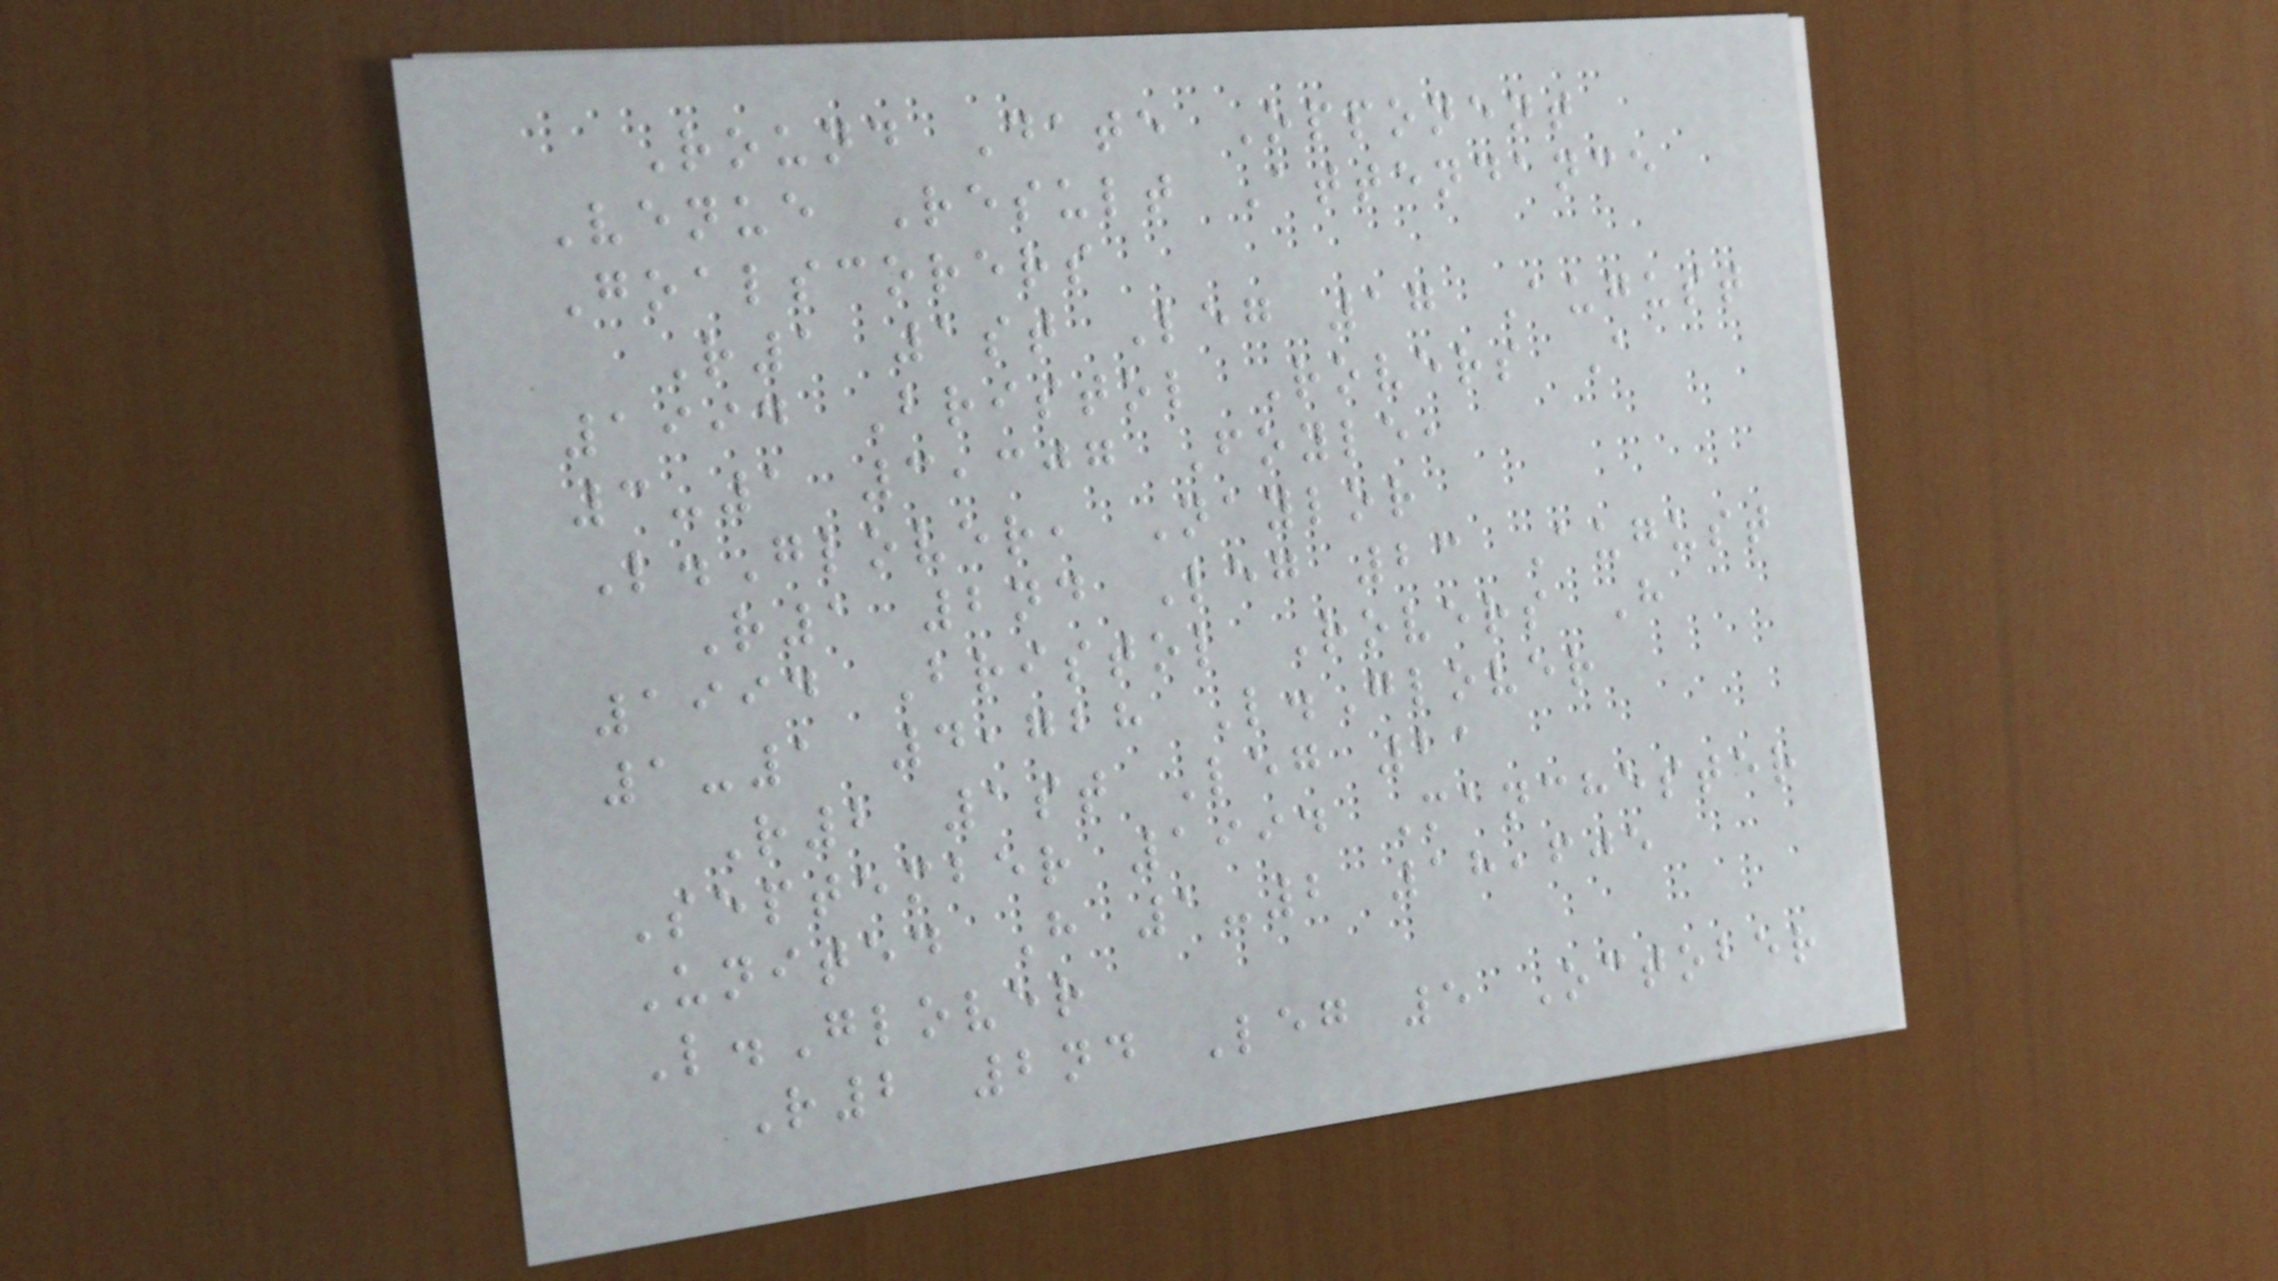Round Date Opponent
Venue Result Attendance
Goalscorers
R1 1st Leg 17 August
1994 Bristol Rovers A
3-1 3,307 Foyle,
L.Glover, Naylor
R1 2nd Leg 23 August
1994 Bristol Rovers H
1-1 4,728 L.Glover
R2 1st Leg 21
September 1994 Manchester
United H 1-2 18,605
L.Glover
R2 2nd Leg 5 October
